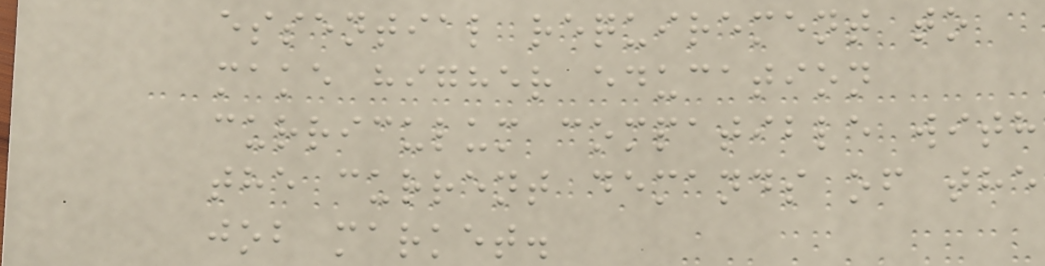essential requirement to
make higher education
curriculum compatible with
the current demands of the
job market.
